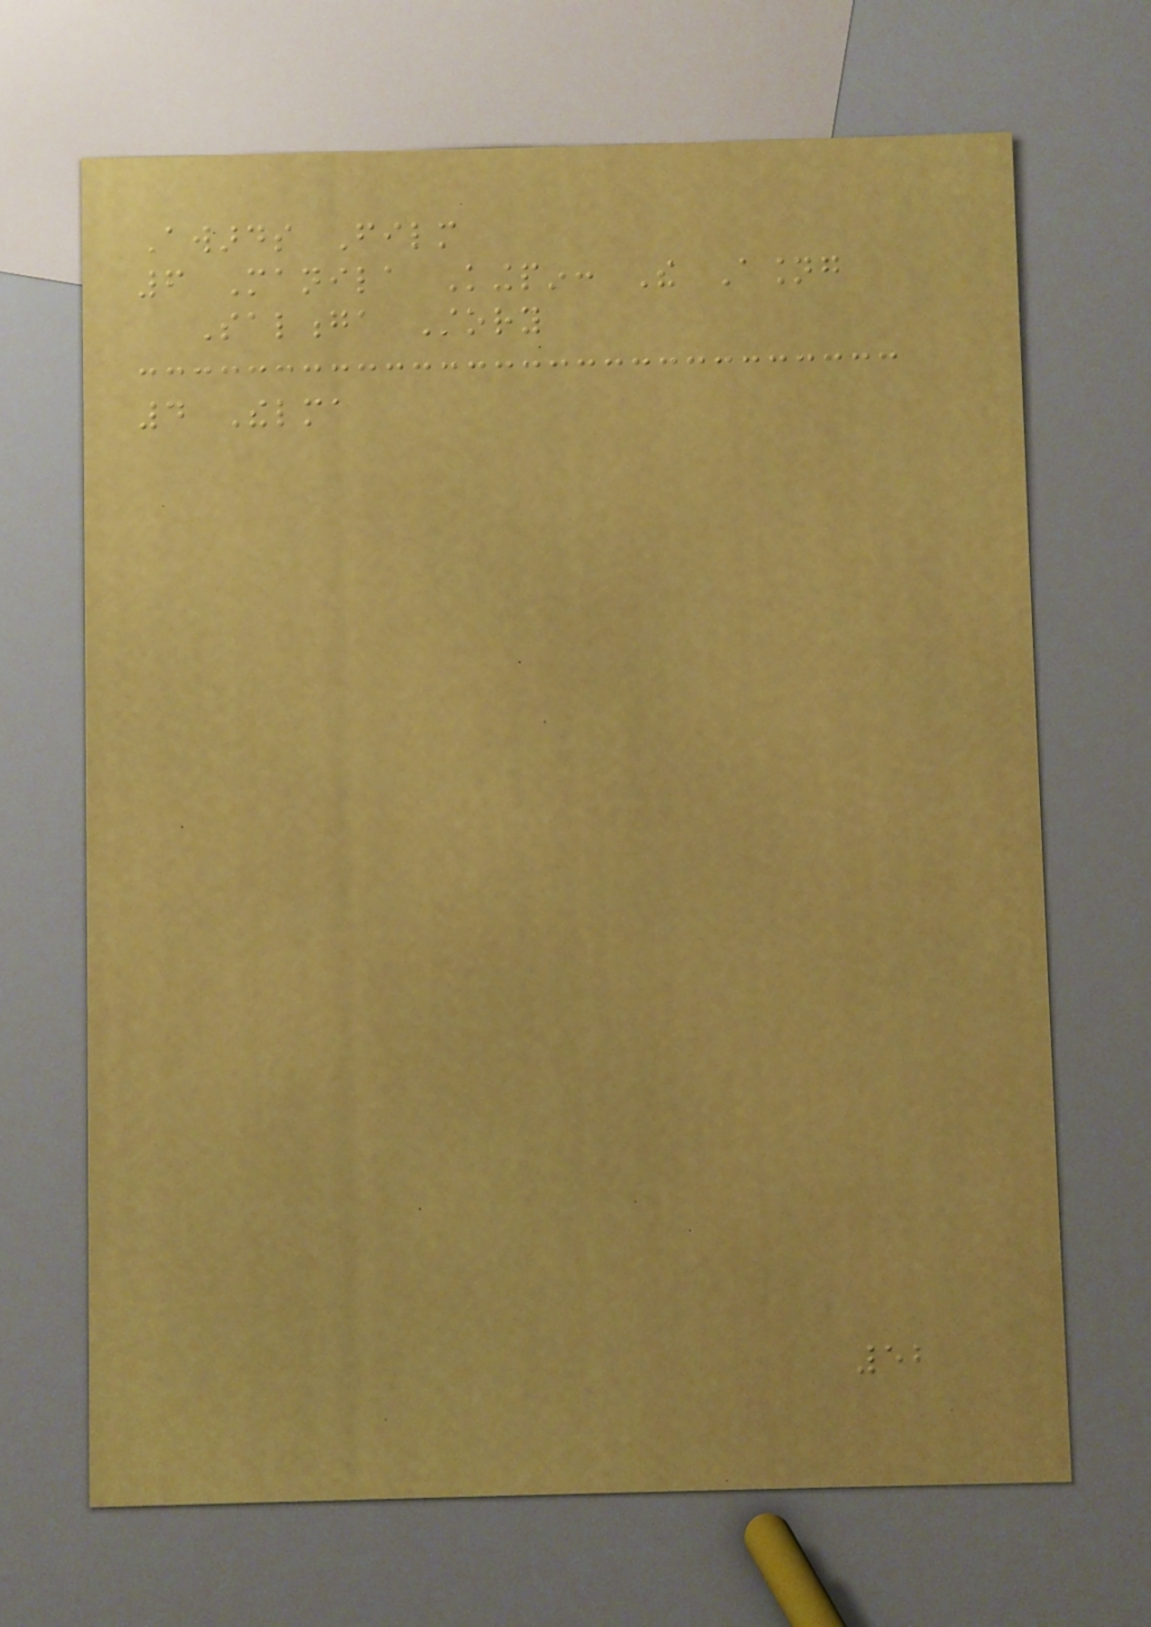Awards Film
6 Manila Kingpin: The Asiong
Salonga Story
4 Thelma
52
